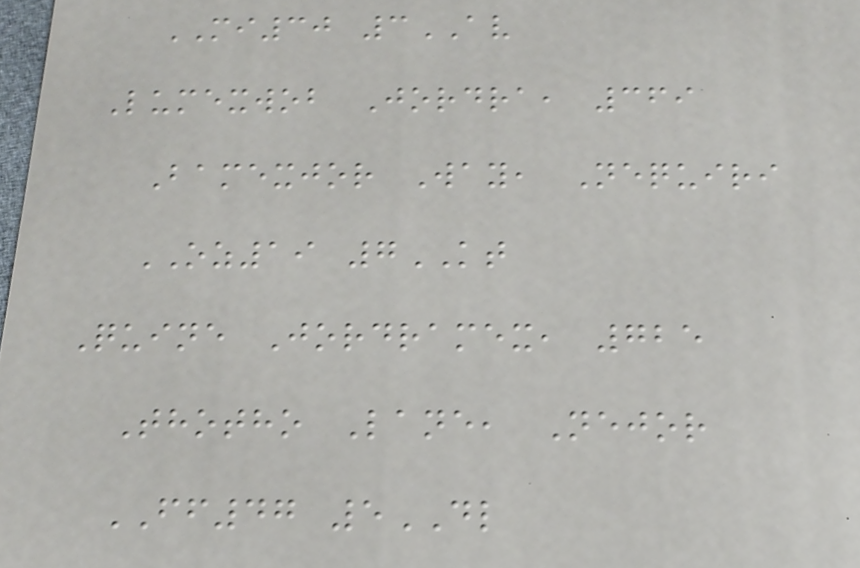MI30 3AV
Lumexwob Jordra, 369
Bamexjor Way, Nequiri
OZ19 7KT
Quine Jordramex, 725
Thotho Lane, Nejor
FF47 5DL
